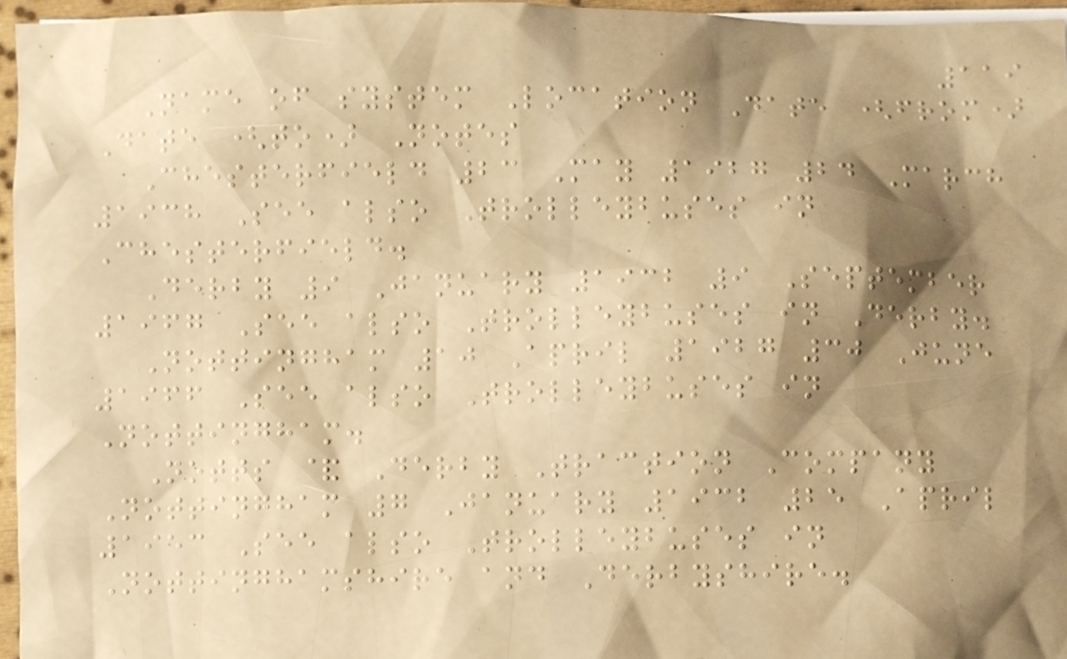119
Name of system Location Date (from)
Date (to) Notes
Chesterfield 23 May 1927 24 March
1938 See also Trolleybuses in
Chesterfield.
Derby 9 January 1932 9 September
1967 See also Trolleybuses in Derby.
Nottingham 10 April 1927 30 June
1966 See also Trolleybuses in
Nottingham.
Notts & Derby Traction Company
Nottingham 7 January 1932 25 April
1953 See also Trolleybuses in
Nottinghamshire and Derbyshire.
